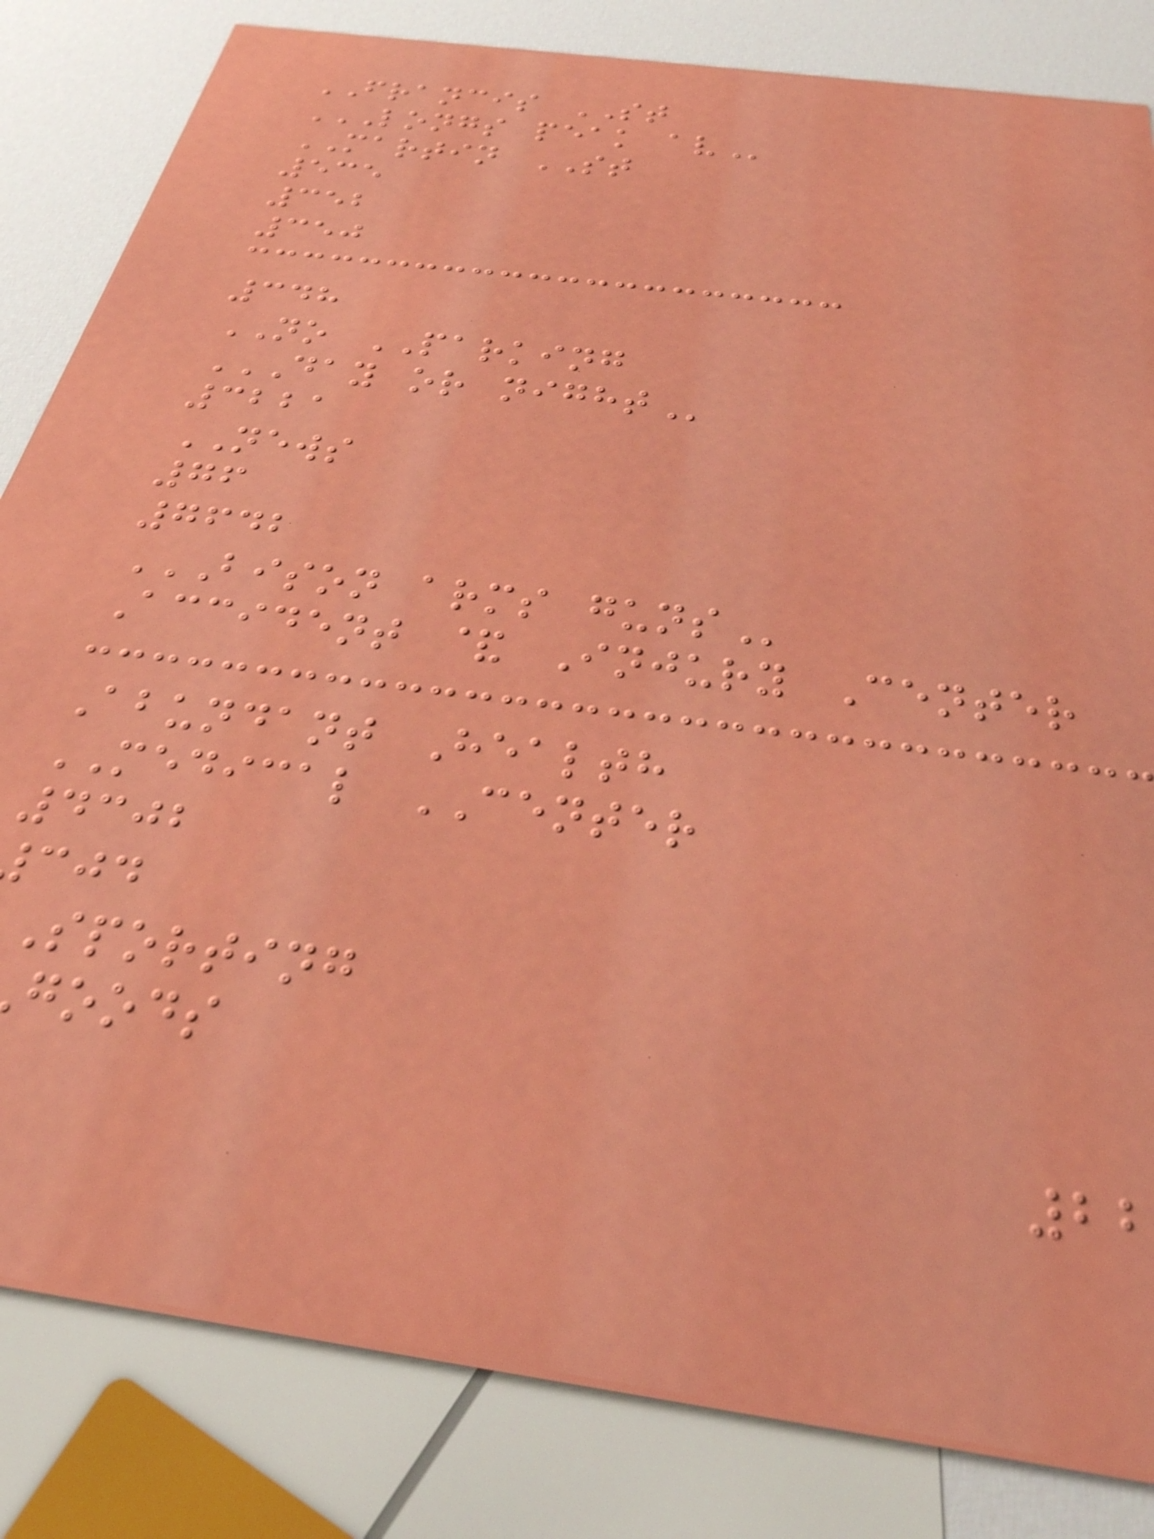FRANCIS ST
LONGS PEAK AV
MARTIN ST
535
352
350
348
NO PARKING
DAY OR NIGHT
3221
NEWS
76
7642
BISON ARMS GUNS
Accident & Injury Center
Abundant Health
MEDICAL CENTER
4302
sporting
goods
